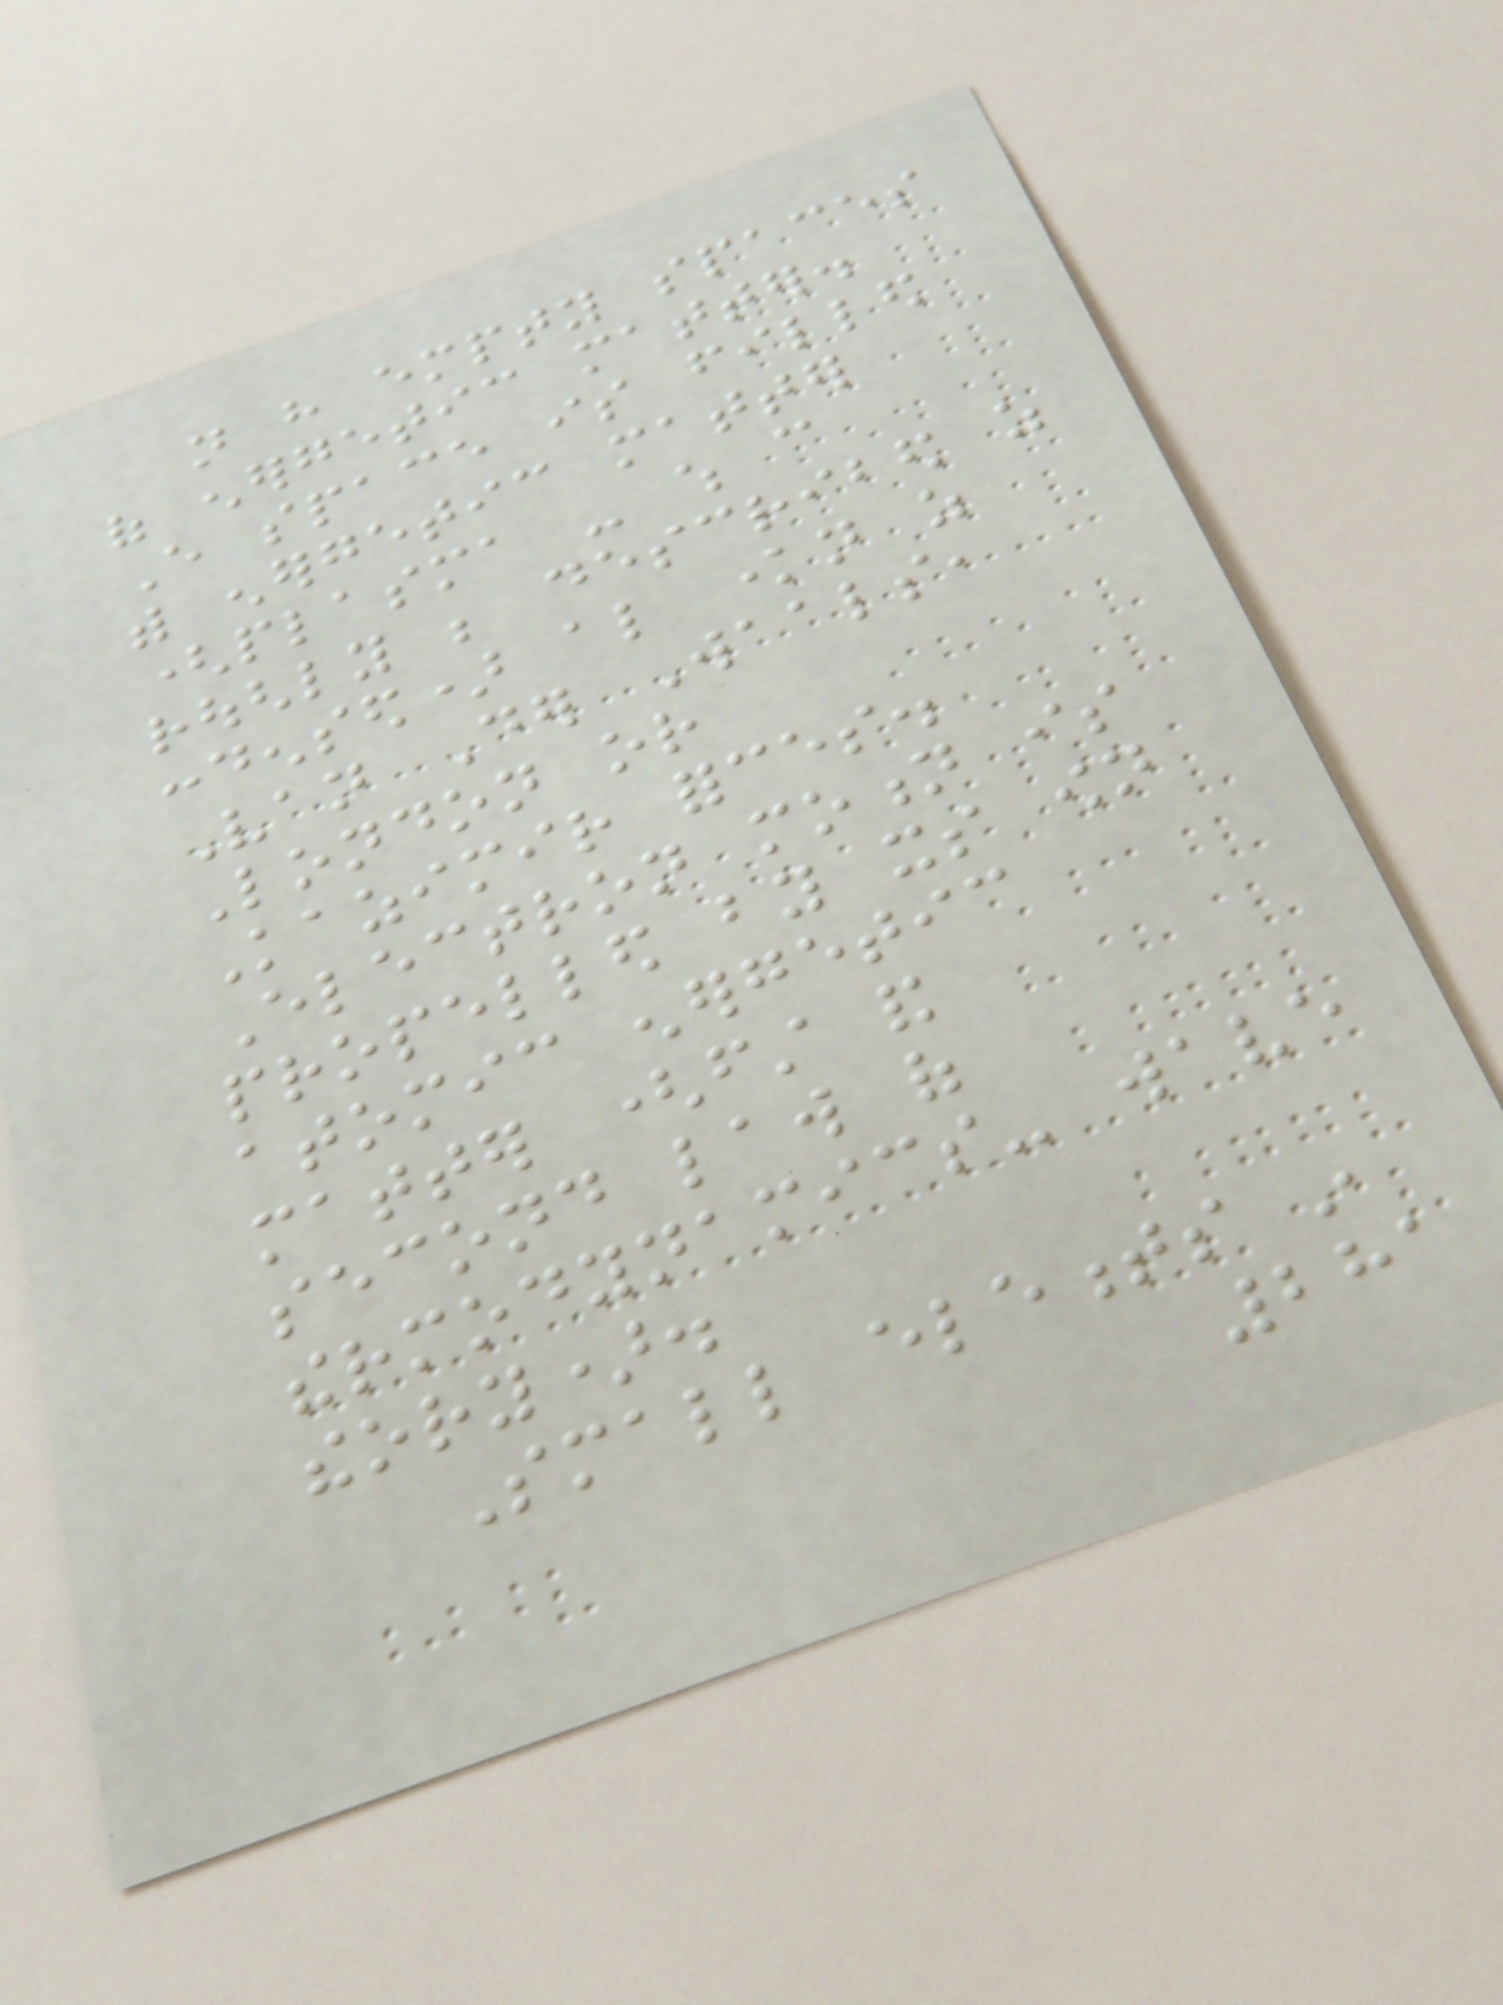not have empty spaces
of energetic matter.
Every space is filled
with energetic matter
(plasma - which can
roughly be described as
condensed) also known as
Van Der Waals,
London or
Kazimir forces.
Electron motion is
propelled by its own
atomic energetic
matter (first and
second law of
thermodynamics- wave
theory).
Small elements in
281
